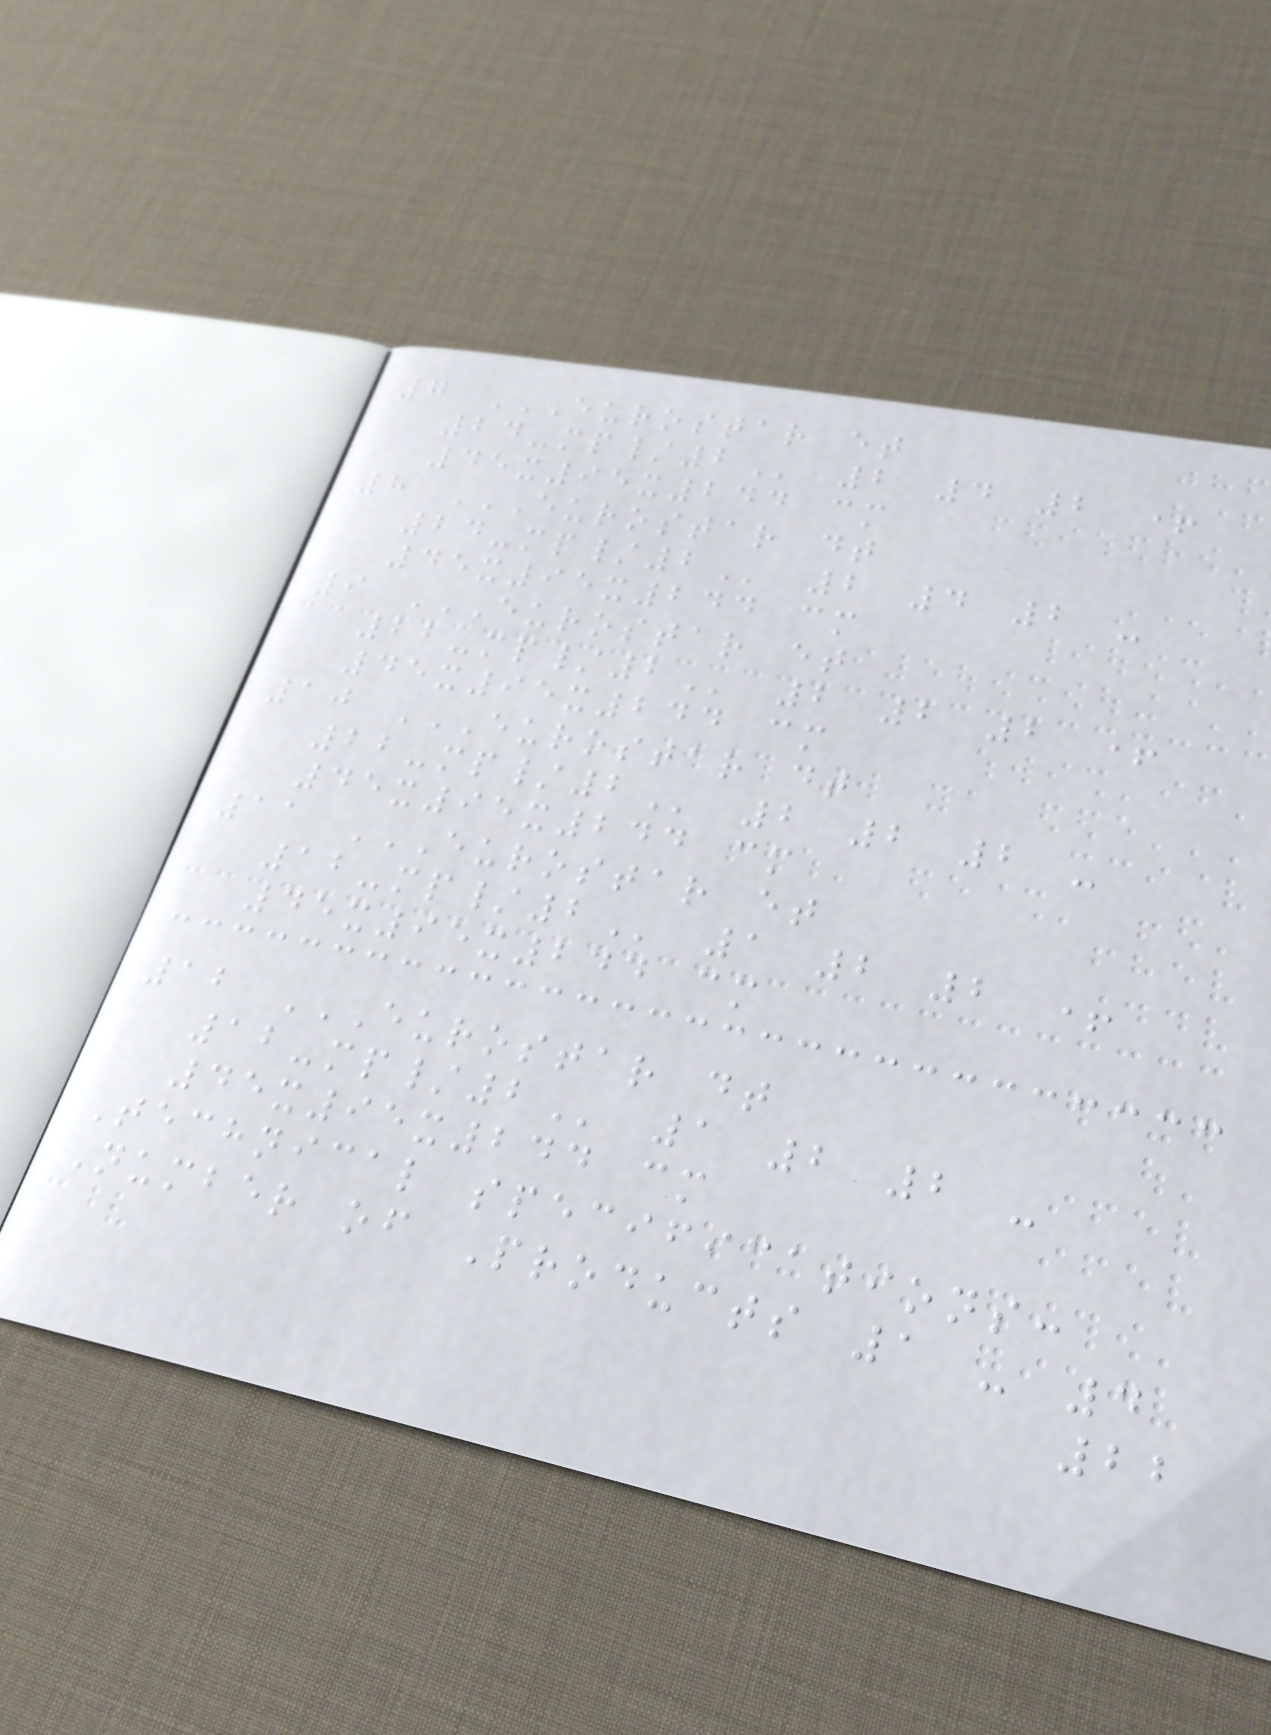7 EUROSTAR ET
24-MP/2 2 4 2 +
45x95x244 cm
8 EUROSTAR DT
24-MP/2 2 4 2 -
45x95x244 cm
9 EUROSTAR ET
22-MP/2 2 2 2 +
45x95x244 cm
10 EUROSTAR DT
22-MP/2 2 2 2 -
45x95x244 cm
11 EUROSTAR ET
12-MP/2 1 2 2 +
45x95x244 cm
12 EUROSTAR DT
12-MP/2 1 2 2 -
45x95x244 cm
Technical specifications:
Number of Products 1 - 4
22
